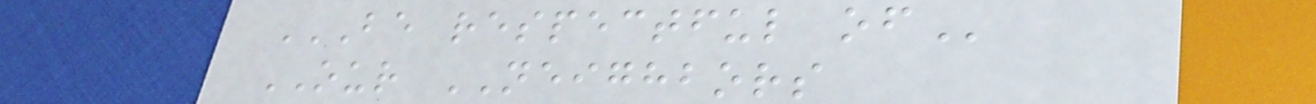BE RESPECTFUL OF
OUR NEIGHBORS
